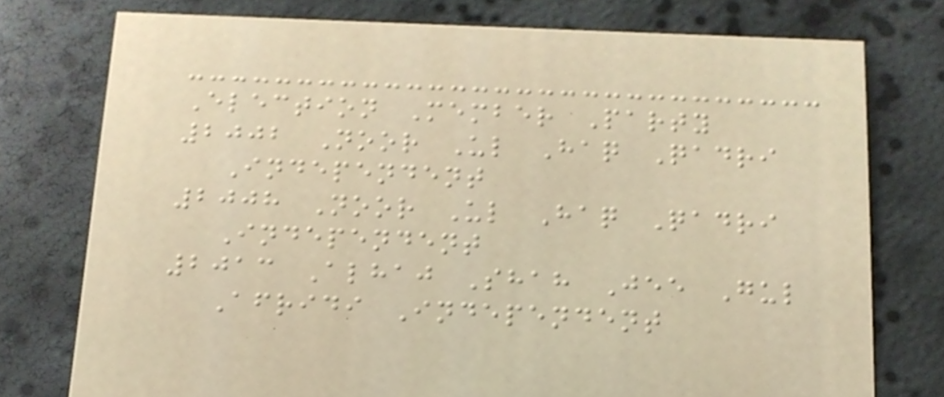Election Member Party
2002 Noor Ul Haq Qadri
Independent
2008 Noor Ul Haq Qadri
Independent
2013 Alhaj Shah Jee Gul
Afridi Independent
